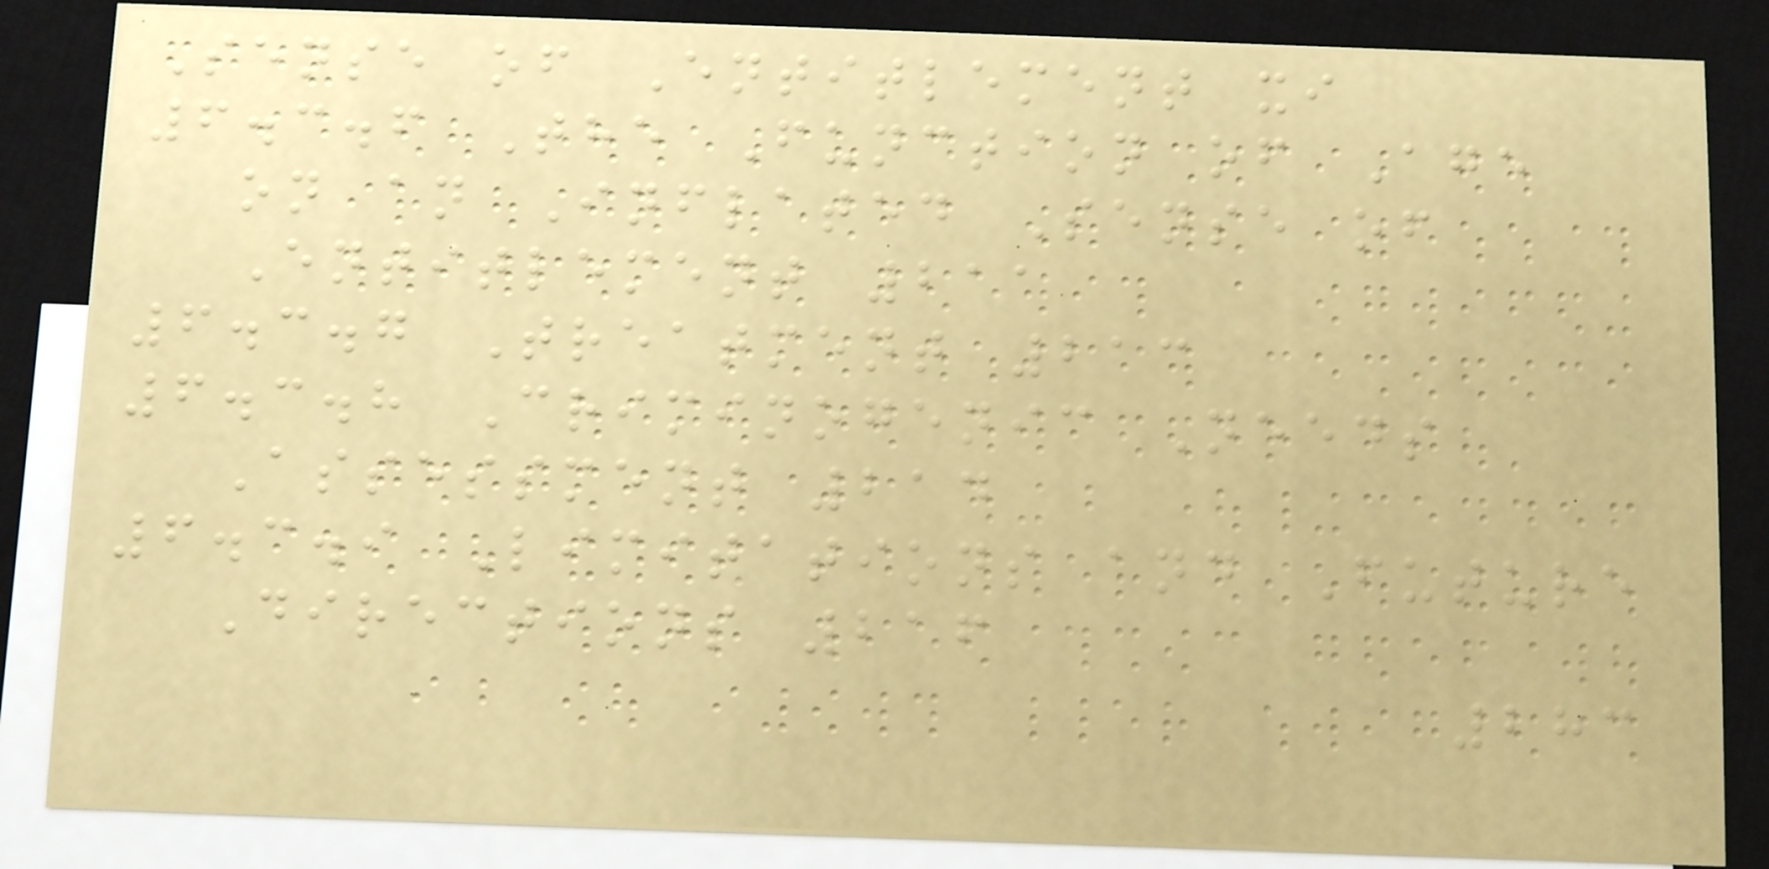Sense of Entitlement xi
6.3.6 The Function of Age
on an Inflated Sense of
Entitlement 211
6.3.7 Treatment 213
6.3.8 Criminogenic Needs
Assessment 214
6.3.9 Limitations and Future
Directions 216
283
